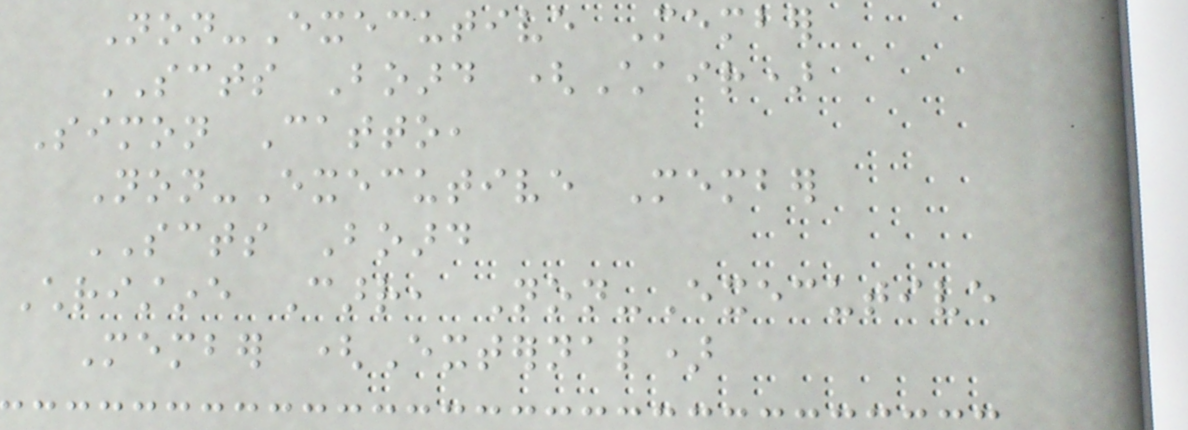Non-Executive Member
SCTS Board (Chair)
Simon Catto,
Non-Executive Member
SCTS Board
Christine Carr, Non-Executive
Member (External)
